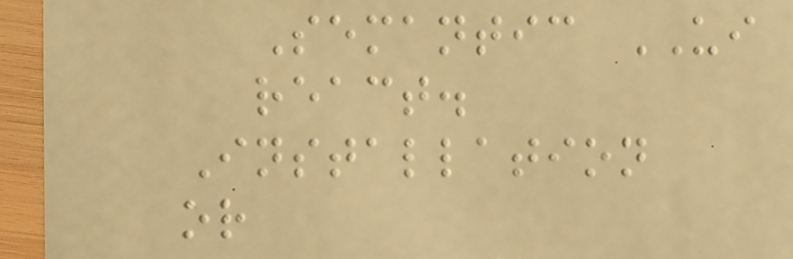Semantic UI
react.
Installation
or
